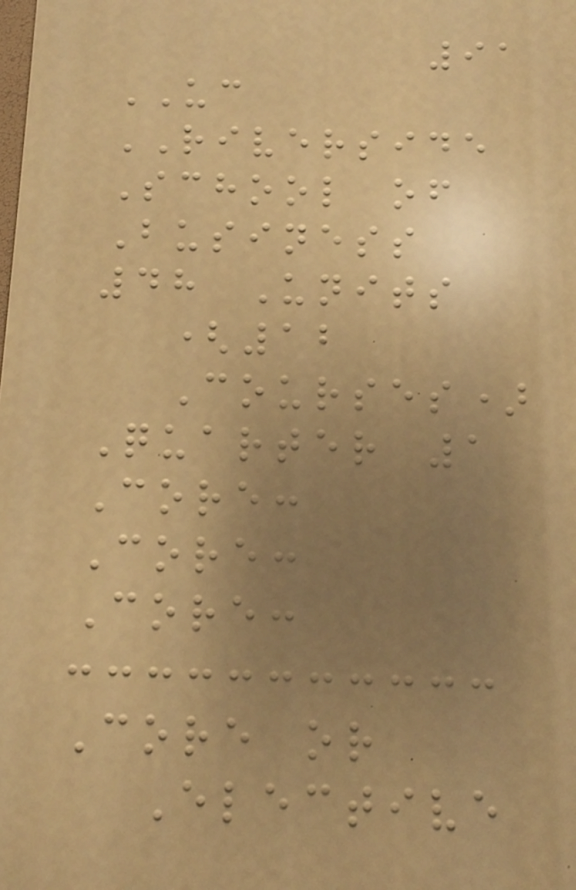91
UC
RIVERSIDE
School of
Business
48 Units
(12
Courses)
Quarter 1
Core:
Core:
Core:
Core or
Elective
